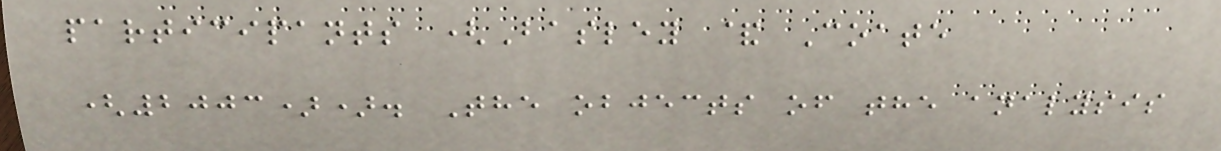participants (Basley & Coate
(2003)). The objects of the analysis
